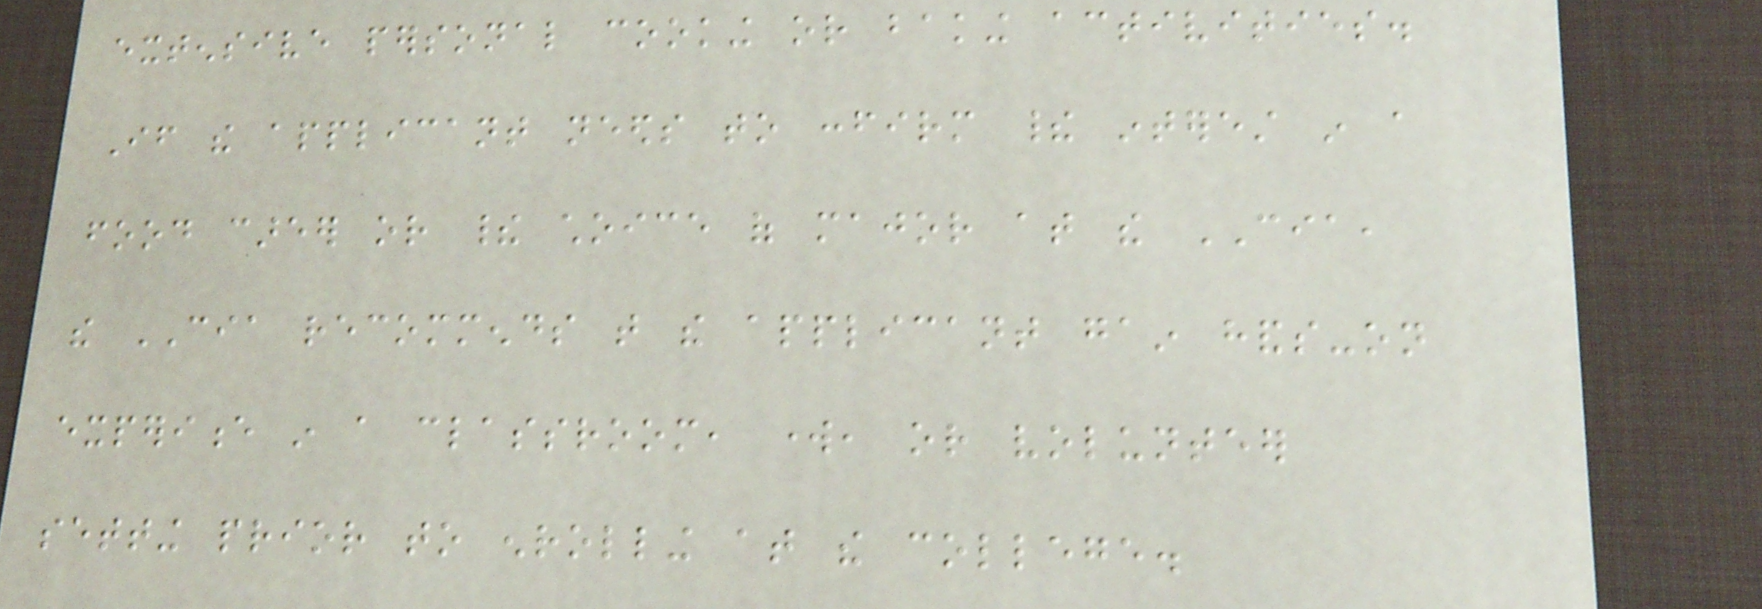extensive personal cooking or baking activities.
If the applicant needs to confirm their interest in a
food career or their choice of major at the CIA,
the CIA recommends that the applicant gain hands-on
experience in a classroom, work, or volunteer
setting prior to enrolling at the college.
